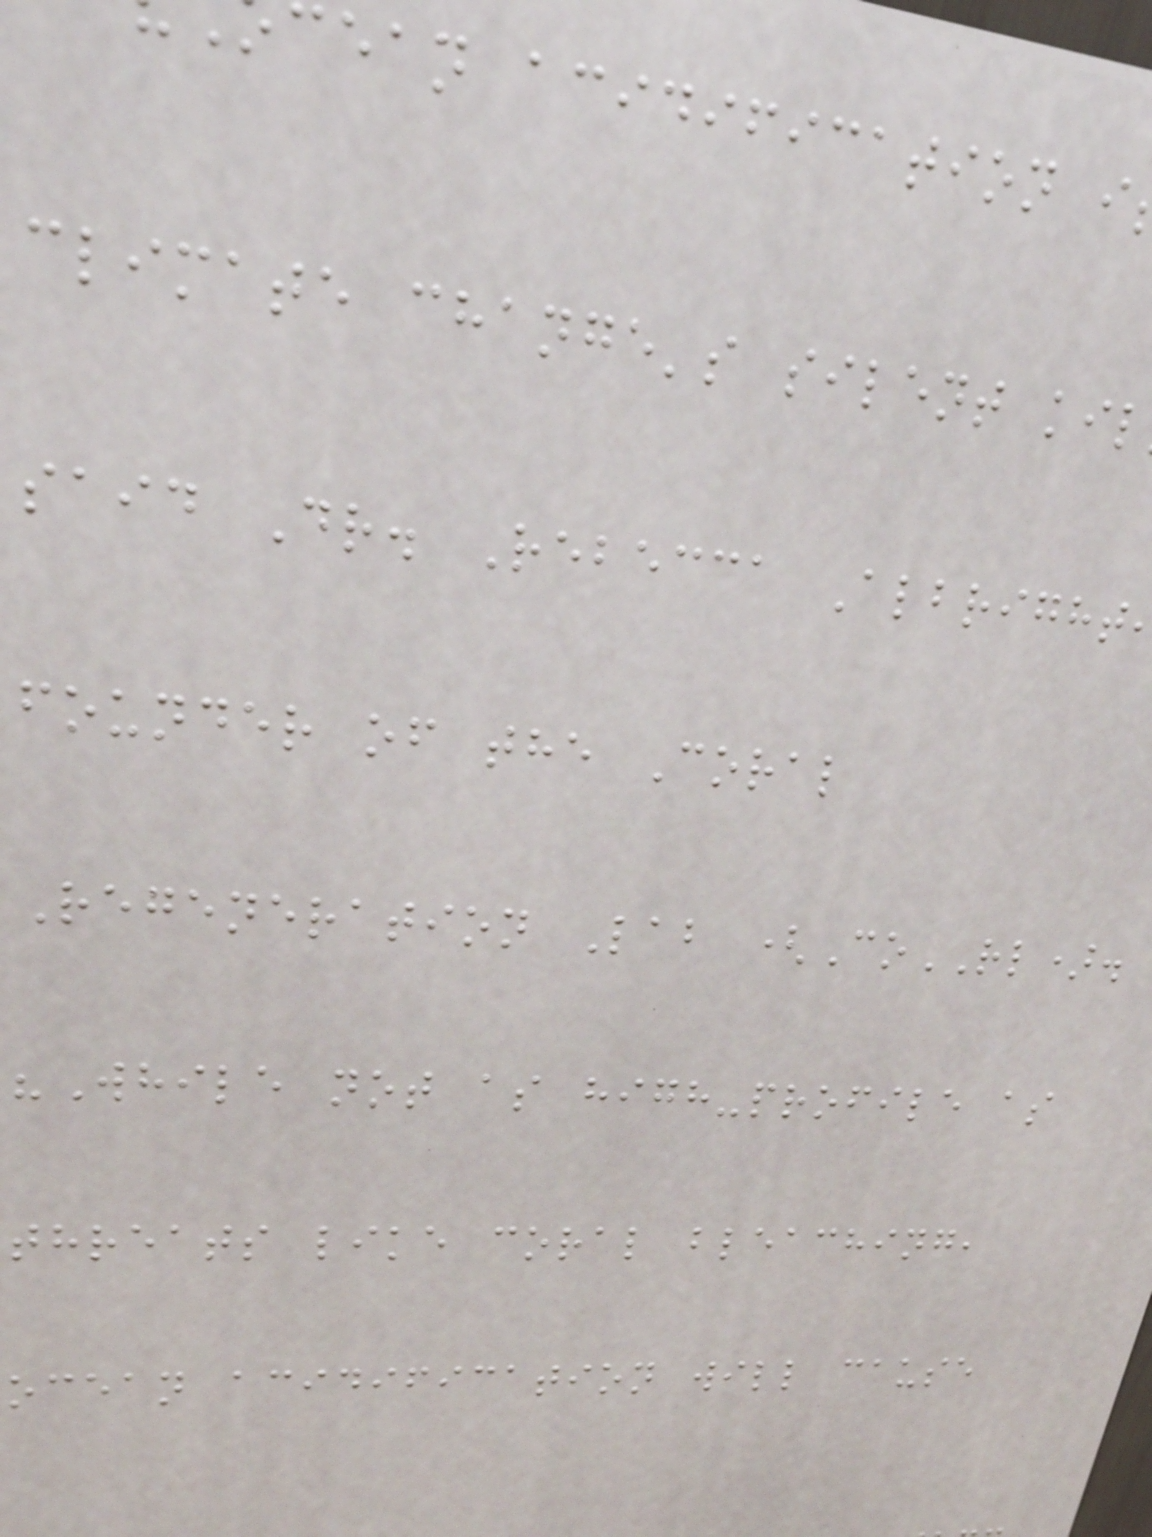cean acidification i
climate change's silent kil
said Dr. Rebecca Albright
founder of the Coral
Regeneration Lab (CoRL).
"While not as high-profile as
threats like coral bleaching,
ocean acidification will cause
